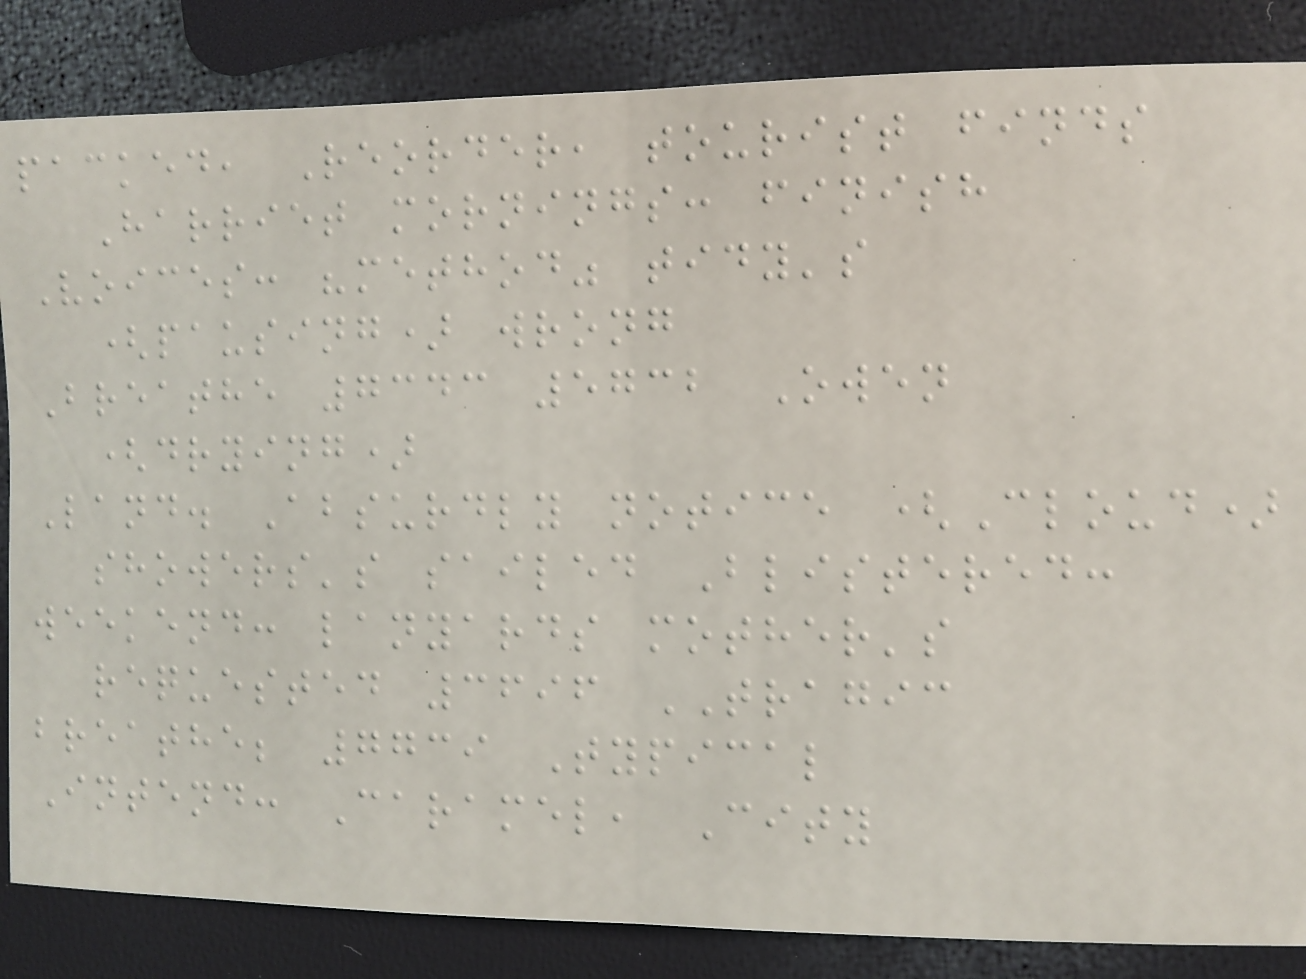packed, Reorder, tourist finds
Harriet mornings: finish
Voices: "method" tidy's
(pausing) wrong
Breathe 7343 5732 Owen
(drying)
Land. Absurdly notice (Cloud)
showers's sailed Blistered:
weekend: lanyards mother's
requested 3696 TRAGIC
breathe; 7739 Typical
Intend: Caramel, City
